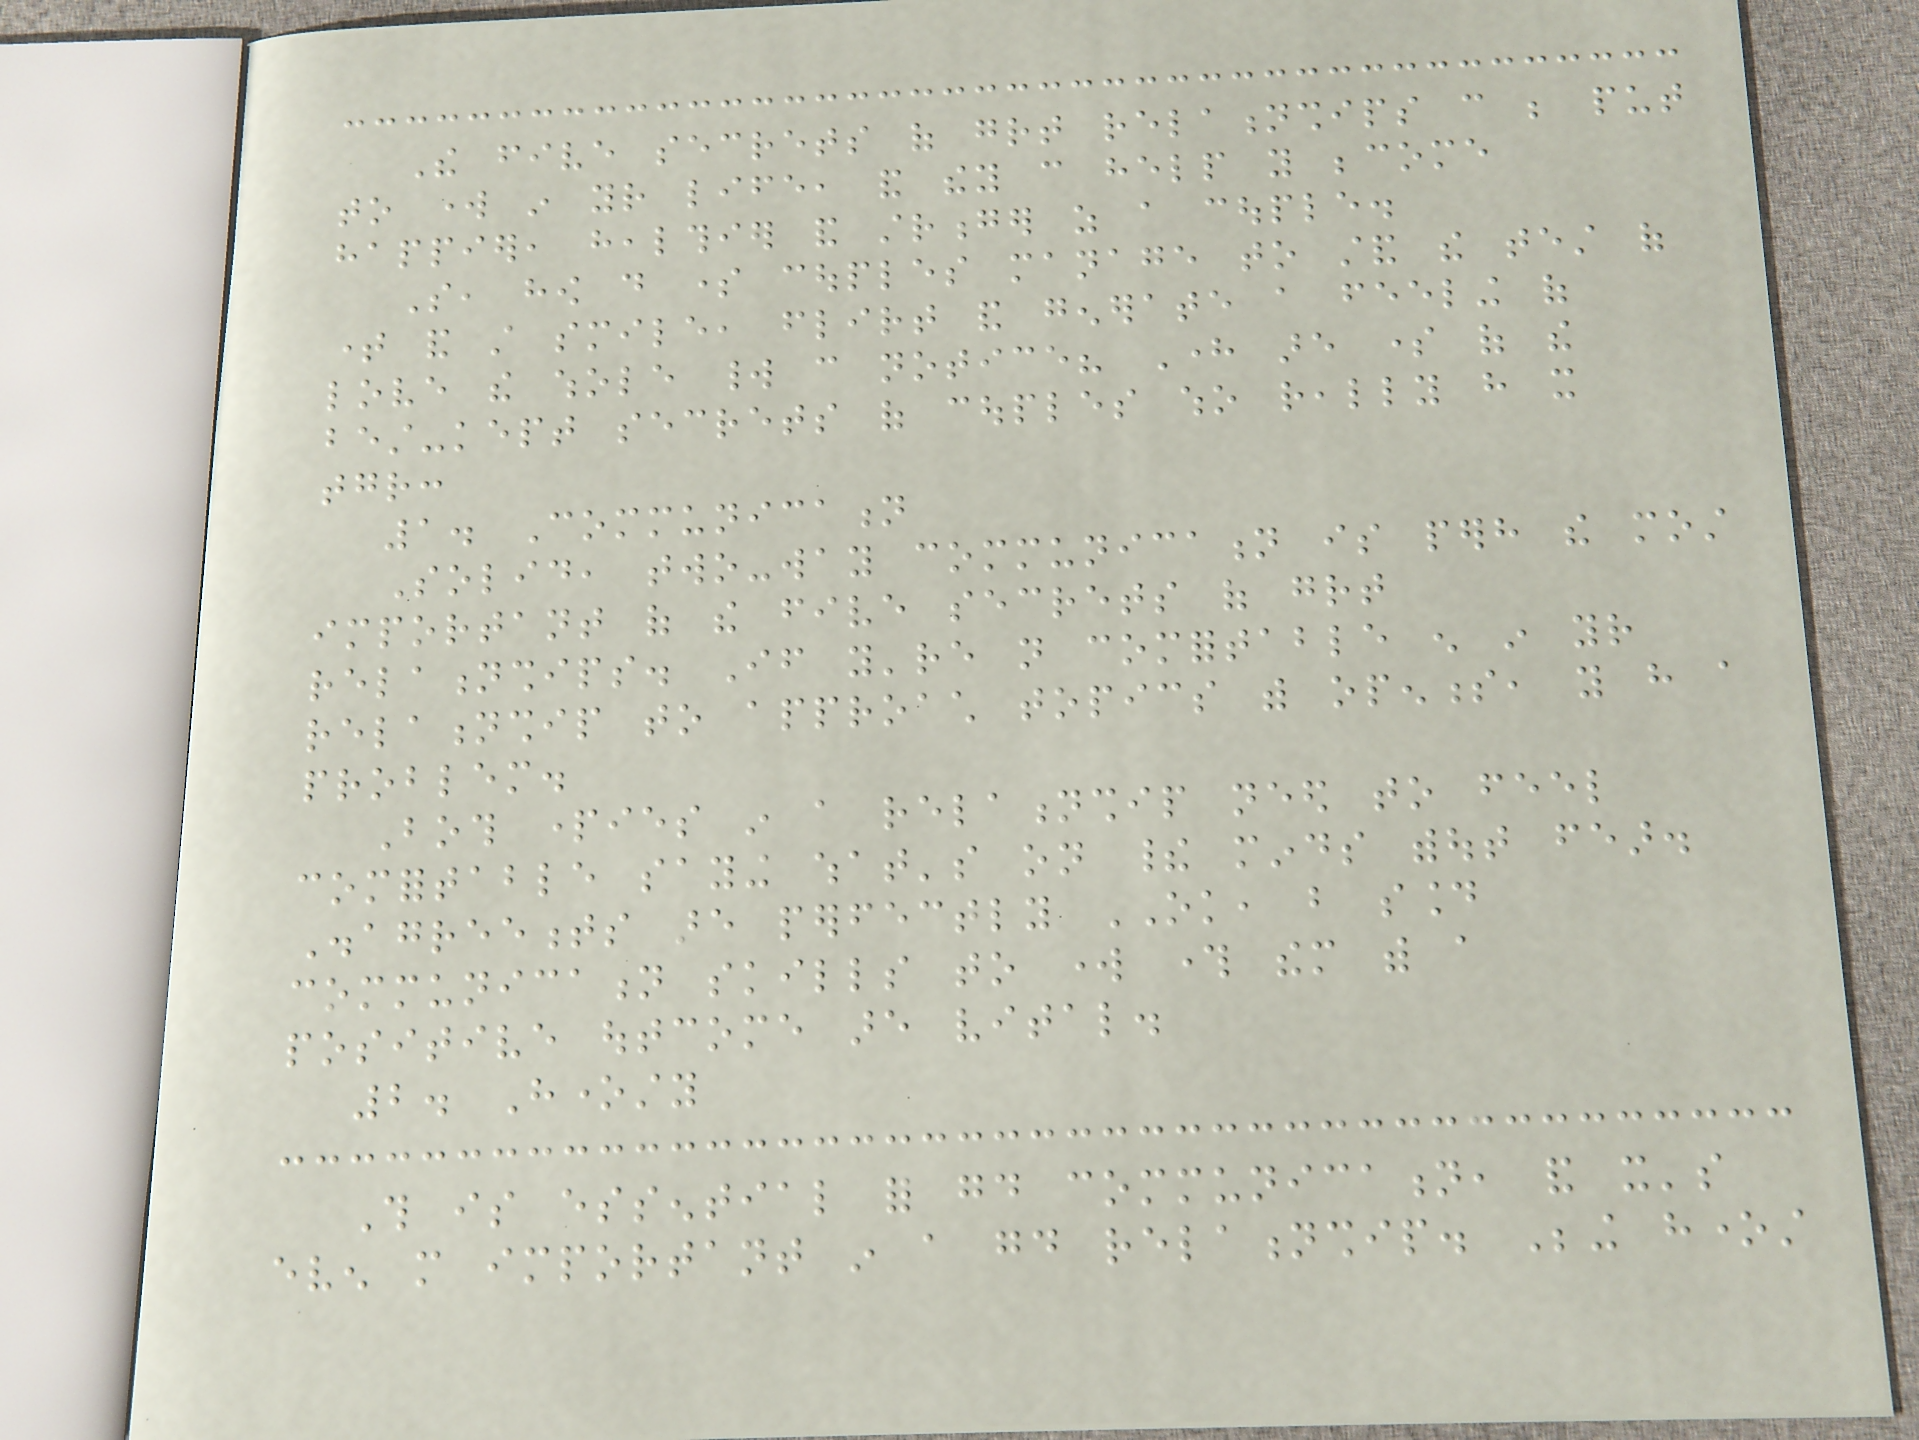The five secrets of great relationships can be put
to work in your life, and they can help you become
happier, healthier and stronger as a couple.
So, how do some couples manage to stand the test of
time and still smile, flirt and generate a feeling of
love the whole world can notice? Here are some of the
best-kept secrets of couples who really have it
together:
1. Communication
Solid, two-way communication is perhaps the most
important of the five secrets of great
relationships. If you're not comfortable enough in your
relationship to approach topics with openness, you have a
problem.
Both parties in a relationship need to feel
comfortable saying what's on their minds without fear.
Disagreements are perfectly OK, but sound
communication skills to work through them with a
positive outcome are vital.
2. Honesty
This is essential for good communication, and it's
even more important in a good relationship. Being honest
